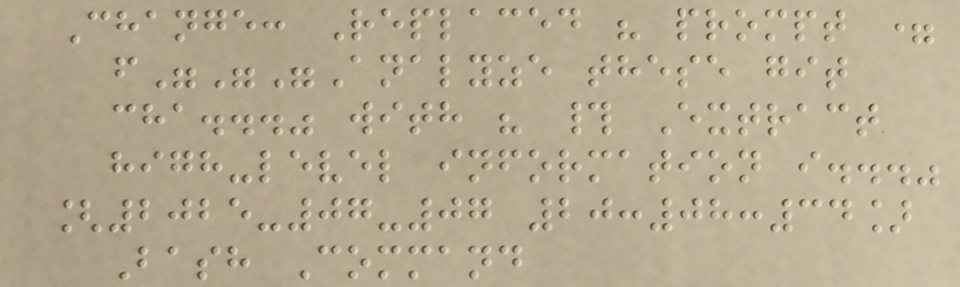Change: Replaced " prompt =
f"""Analyze these git
cha..." with " # Extract
high-level information i..."
[2025-07-07 20:08:34]
Bash Command
